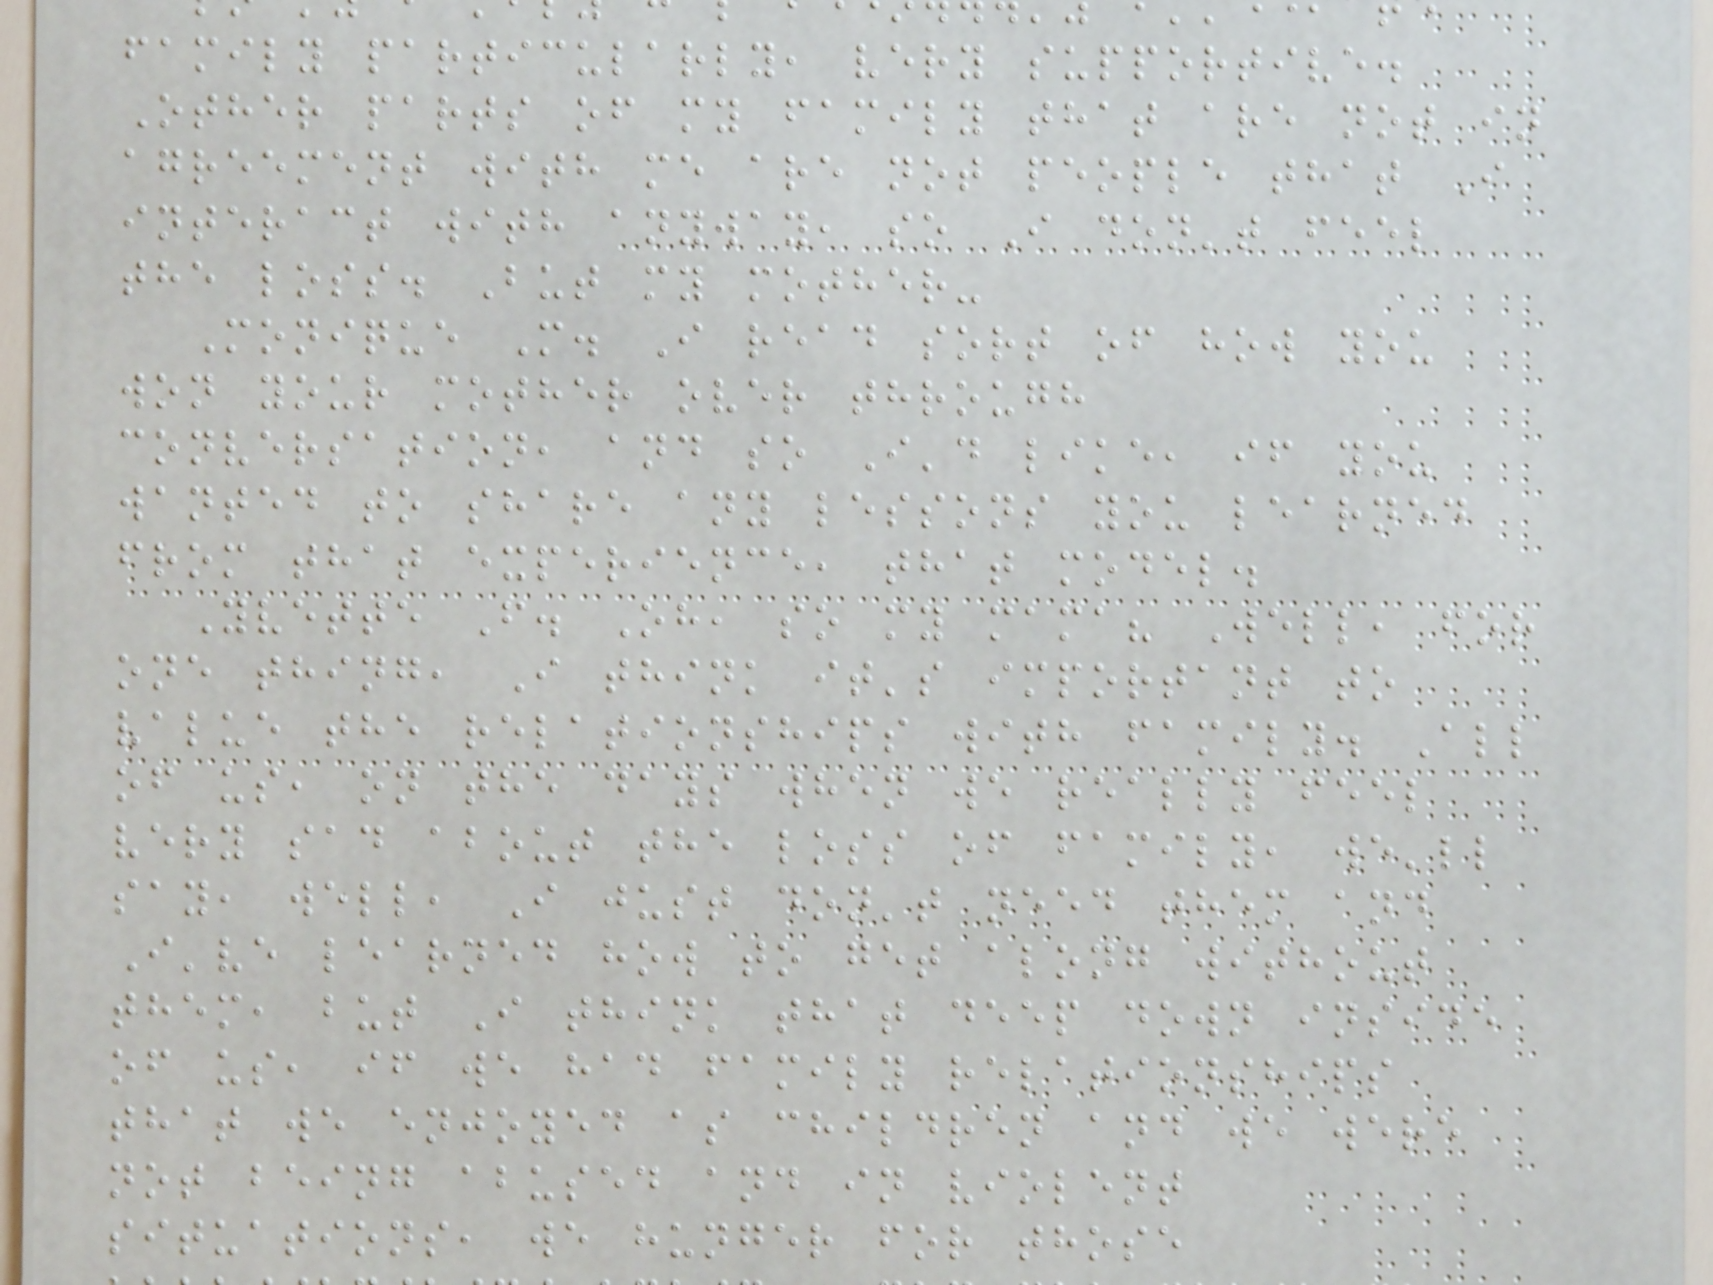family particularly, very supportive.
Other parts of my family that are not in
agreement with me are not people that I
interact with anyway, so I don't feel
the loss. But my mother-
Monique M. I read sort of how you
won your mother over through
conversation, and so I'd like, if you
wanted to share any lessons you learned
from that experience, that model.
Yvette F. Oh, so my mama? Well, for
one thing, I think it's important to
value the relationships with family. All
of us, on the days when we really feel
very sad about the loss of family, we'll
say, well, I just don't need them and
I've learned how to get along without
them, but I think that deep down inside
of us, if we had family relationships
that we enjoyed as children and we were
not being abused and in violent
situations, we hunger for those
